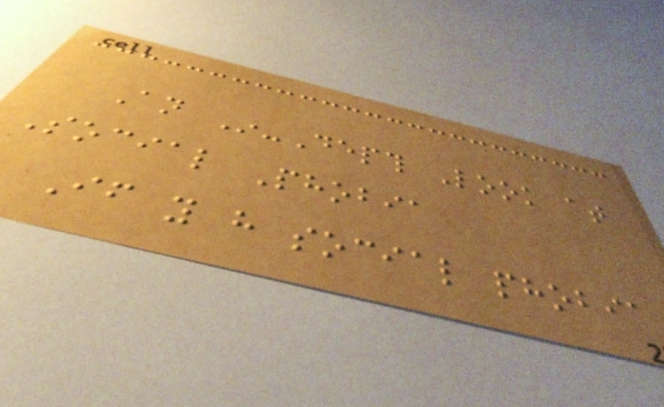An In-Depth Look at
Social Phobia
If you have social phobia
